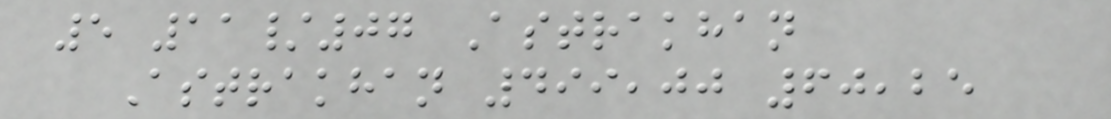5 11/07 Astrakhan
Astrakhan 499,00 60,25
